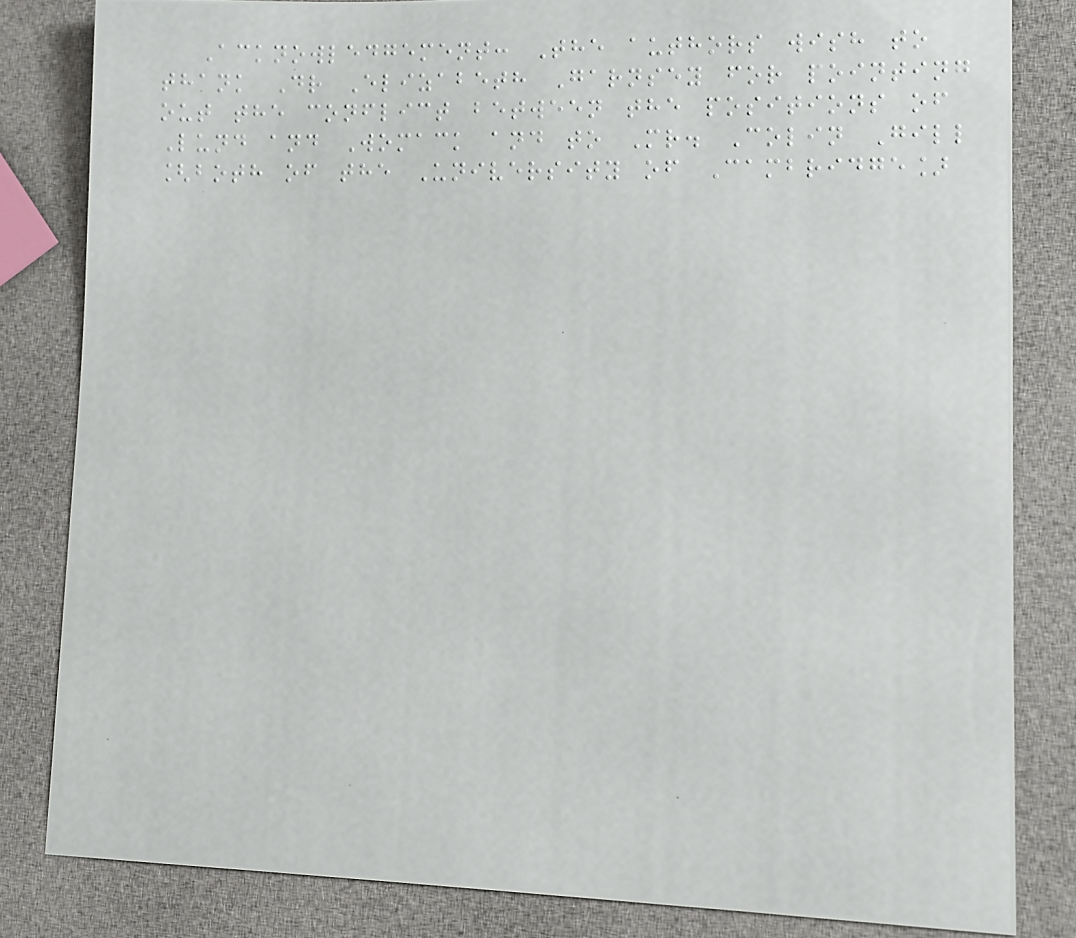Acknowledgement: The authors wish to
thank Dr Elizabeth Garnsey for pointing
out the conflict between the positions of
Lund and Womack and to Mr. Colin Gill
[both of the University of Cambridge]
